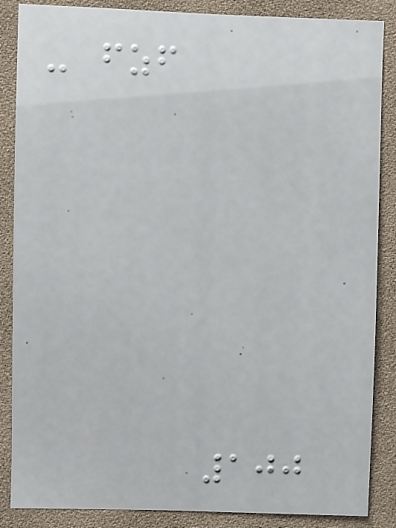- fzf
100
